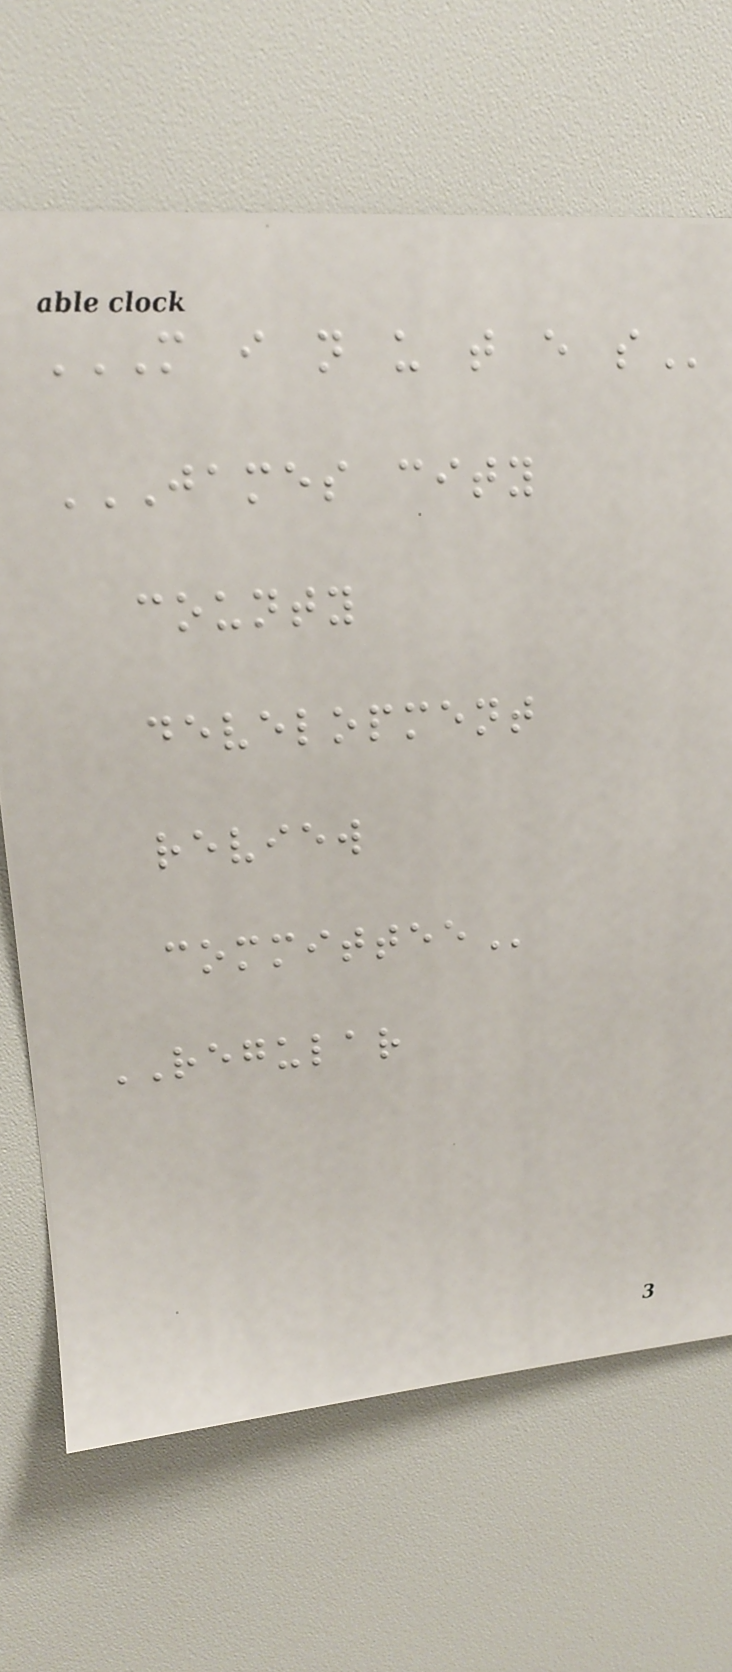M I N U T E S
JAMES CITY
COUNTY
DEVELOPMENT
REVIEW
COMMITTEE
REGULAR
